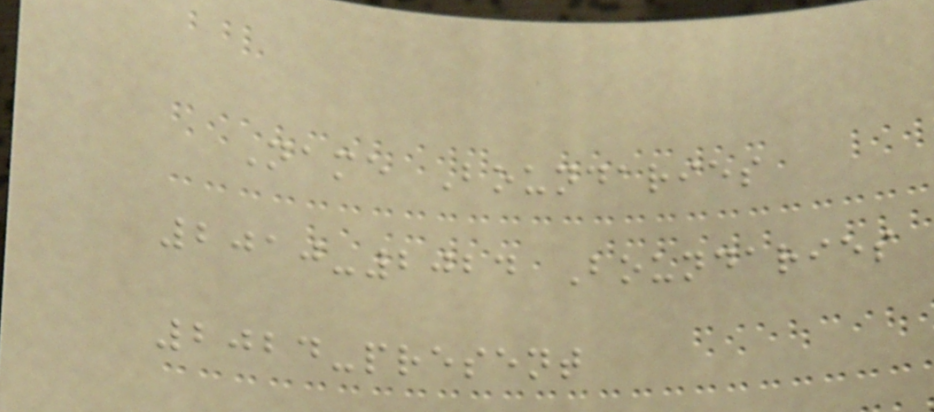Name Boundaries
2010-2024 Boundaries
2024-present
